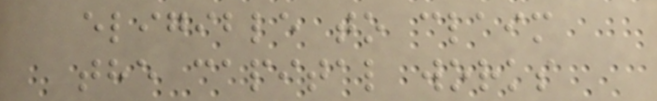eligible to claim
the capital works
